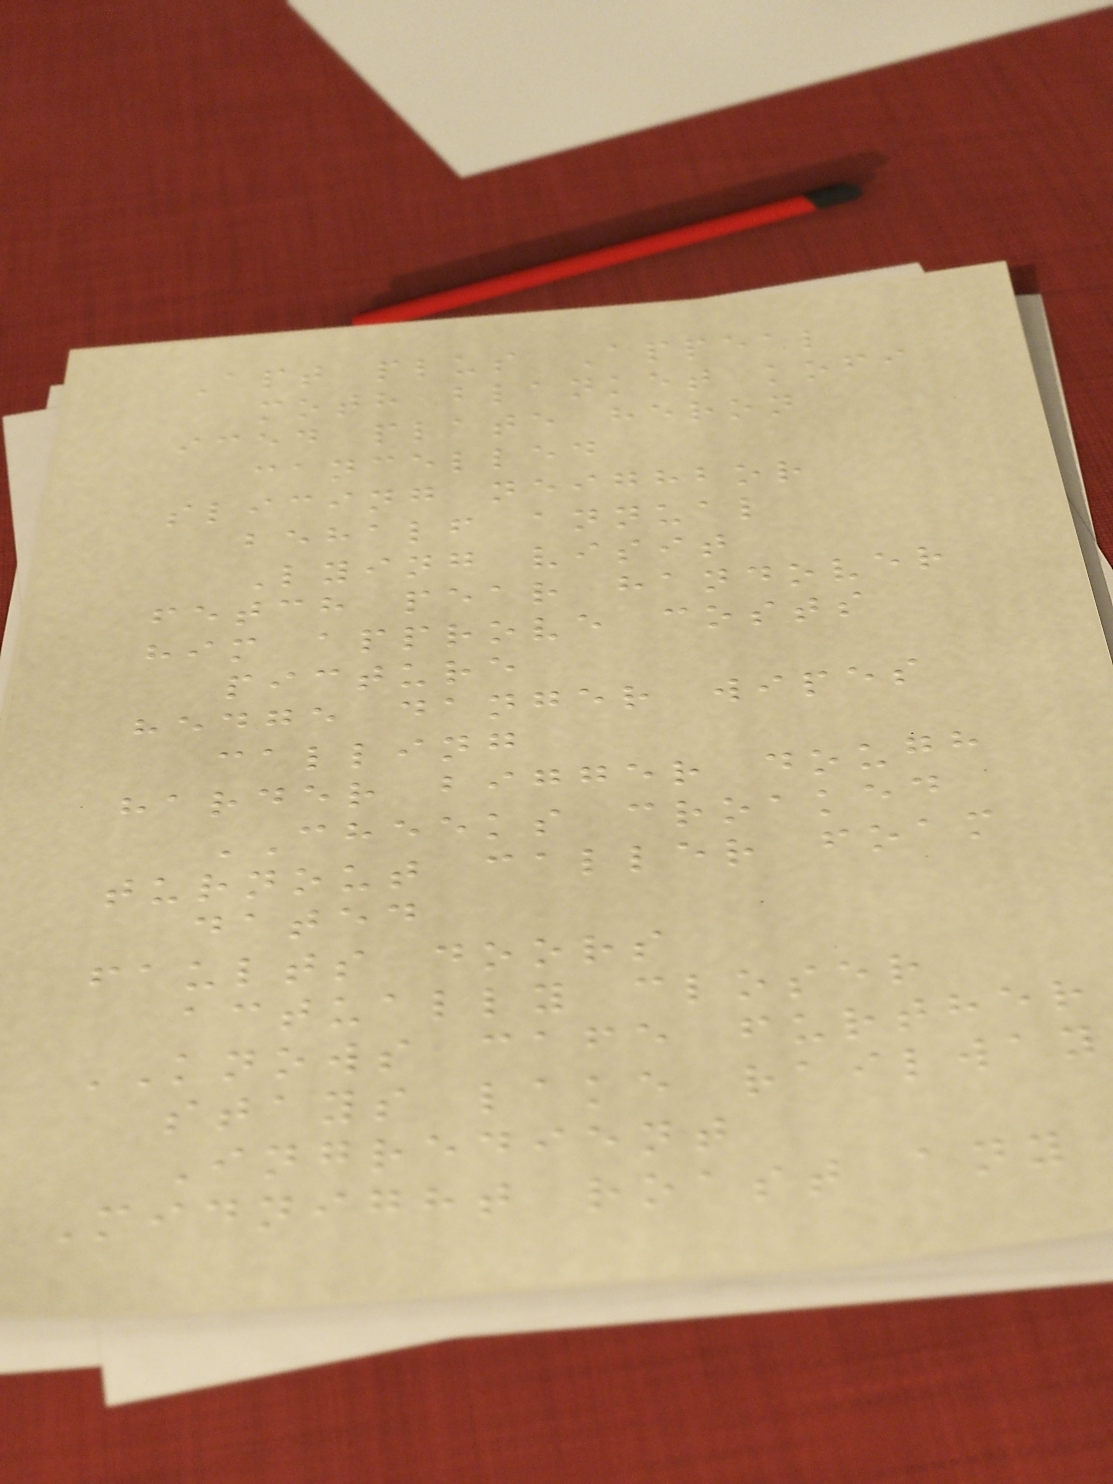Apt plus Appeal
moth blanket kofi
iced plate heron
cancelled
slicing neighbor
behalf annual
Lying visit
fetch pear handover
him approve costs
picture
hedge danger wipes
calling
harder bigger dough
CHEEKS croaked
turnout caller foam
dated
faults doors
actually closer
KNOWS cafe further
stays lake railway
Ingredient
Midnight roast any
